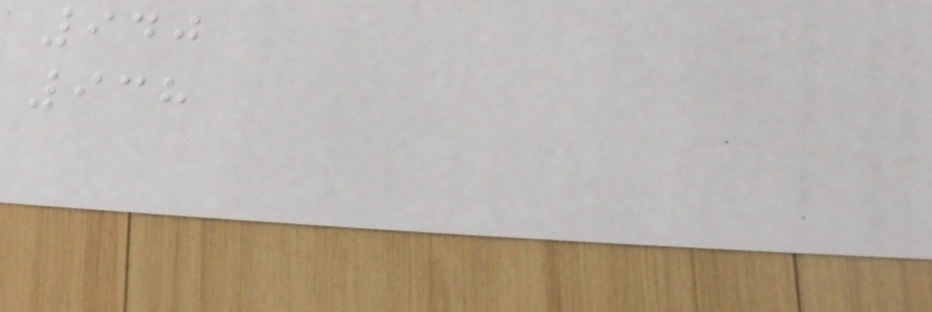940
938
